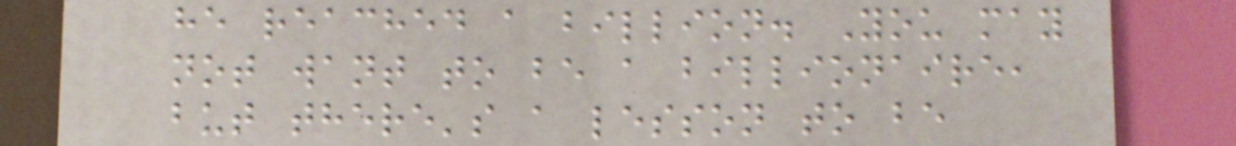he reached a billion. You may
not want to be a billionaire,
but there's a lesson to be
